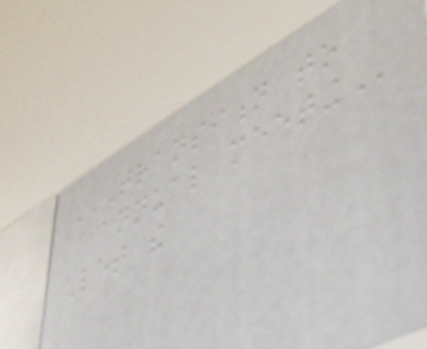TRANSITION TO
ANNUAL MEETING
Let the
